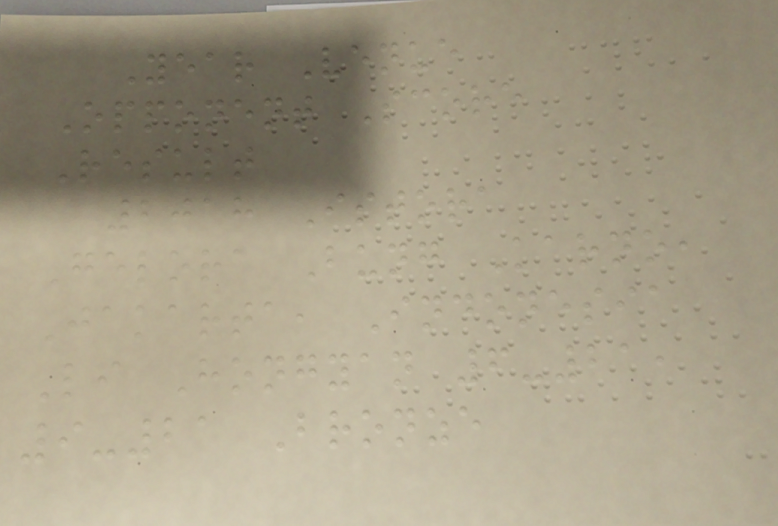Year Venue
Opponent Score
Result
2018 Istora
Gelora Bung Karno,
Jakarta, Indonesia
Li Hongyan 6-21,
9-21 Bronze
